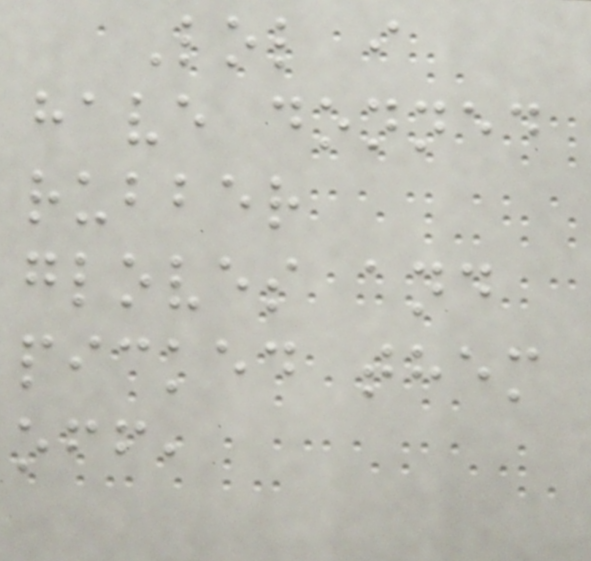Lol i
have donned
rubber
gloves and
picked them
off,
